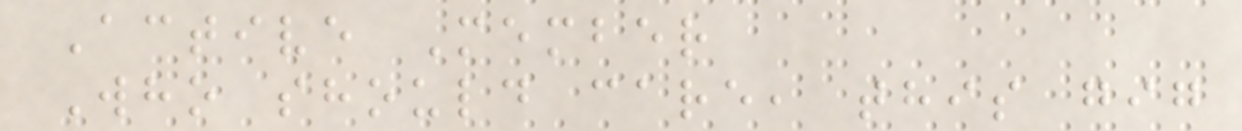Active Member
Who should care, this gig
